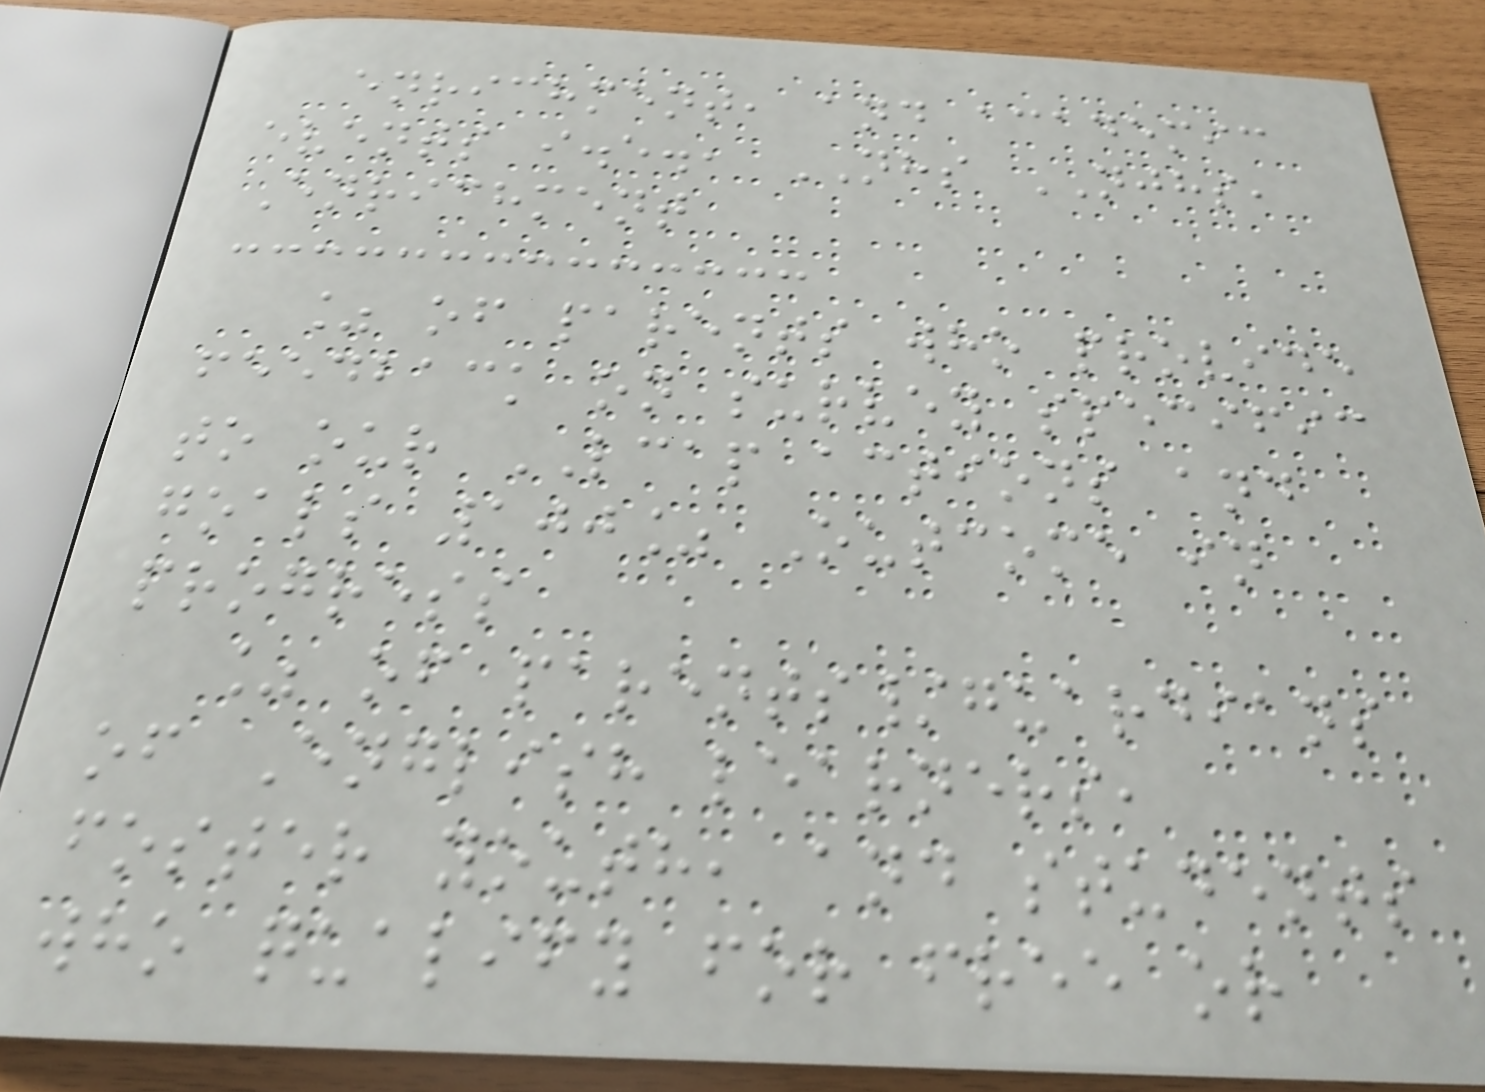enrichment, and academic
events i.e., NHS NJHS,
Enrichment
% of parents who provide
feedback on survey specific
to our LCAP actions and
goals 100% Outcome in
progress
% of parents/guardians
of English learners,
foster youth, and students
who qualify for free or
